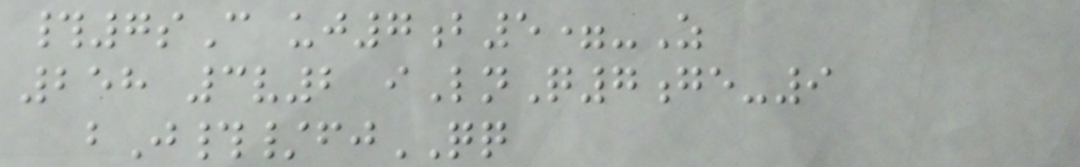#7sC uj7b5=-Z
258 3v2 iLnQ7ge-9
bJ#/fjQQ
